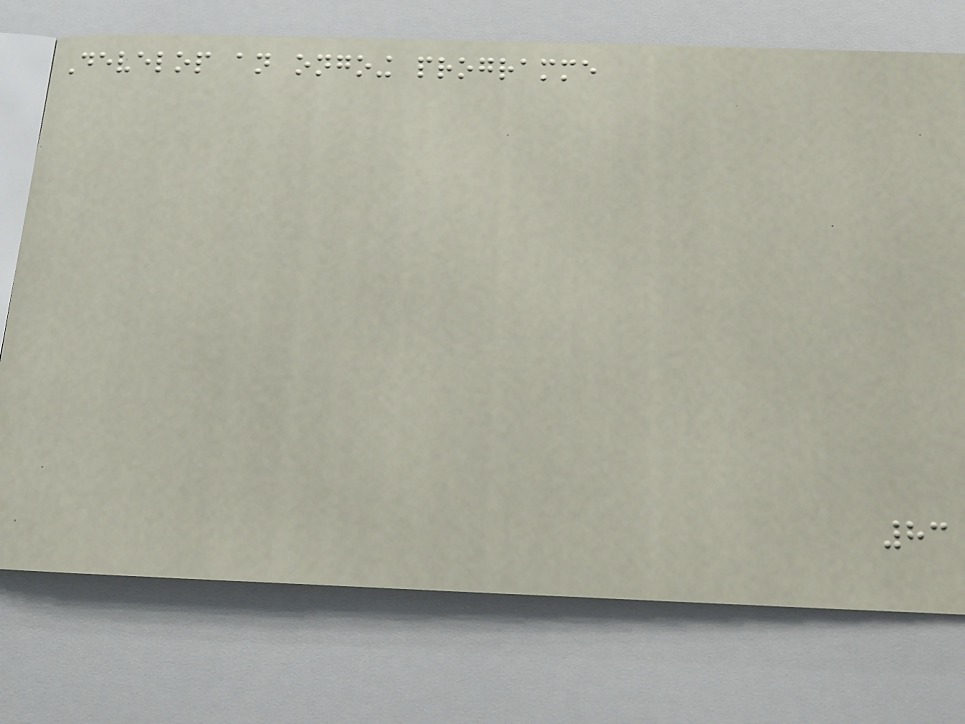Develop an ongoing programme
83
